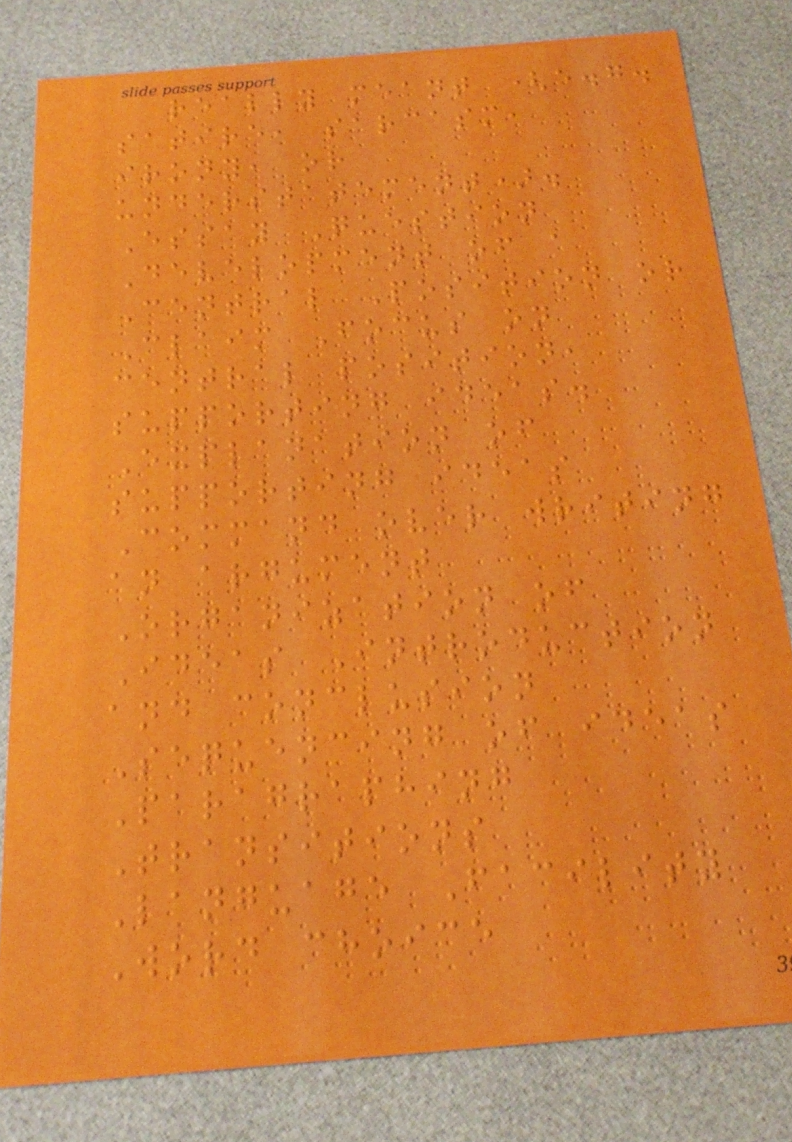really meant (e.g.
satire, sarcasm,
irony, or
understatement).
Essay Question
Development of a
Central Position or
Claim Focus on
central position,
supporting ideas.
Explanation of
supporting ideas
Command over writing
an argument
Organization of
Ideas Introduction
and conclusion
Sequencing of ideas
Paragraphing
Transitions
Language Facility
Word choice
